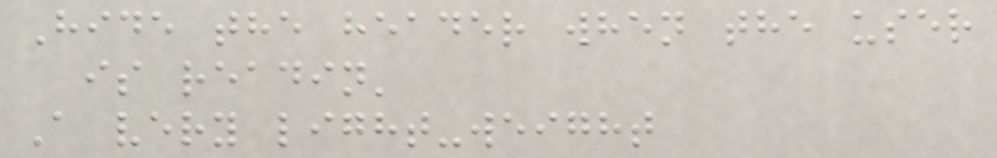Hide the header when the user
is readin'
A very light-weight
